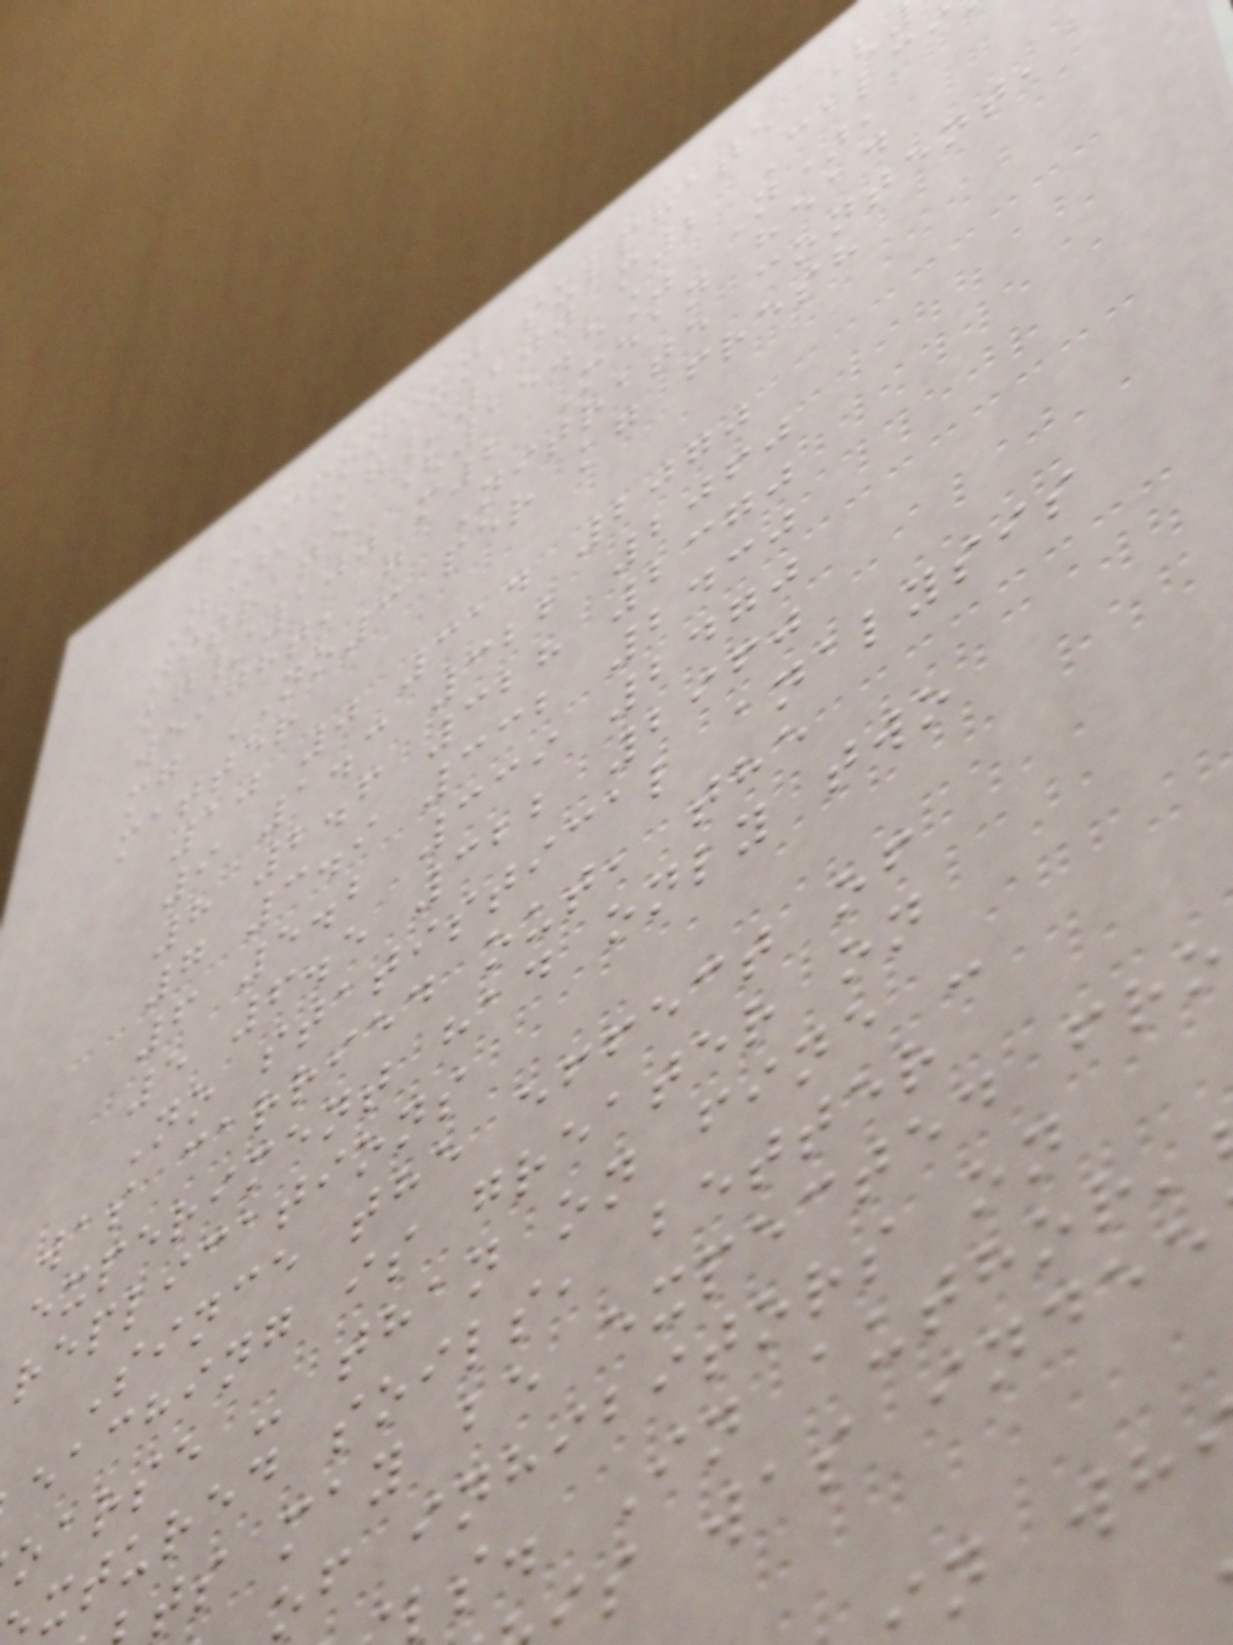Ammonium sulphate (
N), kg/100 m2 Calci
nitrate (15.5% N),
kg/100 m2 Mean head
weight, g Nitrate content,
mg NO3 per kg fresh
matter
10 0 314 2070
9 1.3 322 2060
8 2.6 328 2370
7 3.9 332 2430
6 5.2 339 2470
5 6.5 322 2960
No statistical analysis
was carried out, the
experiment had only two
replications
Since the effect of
eaching is greater on
oarse - than on fine -
xtured soils, better
ts may be expected fro
of inhibitors on
ls. In author'
s was indee
